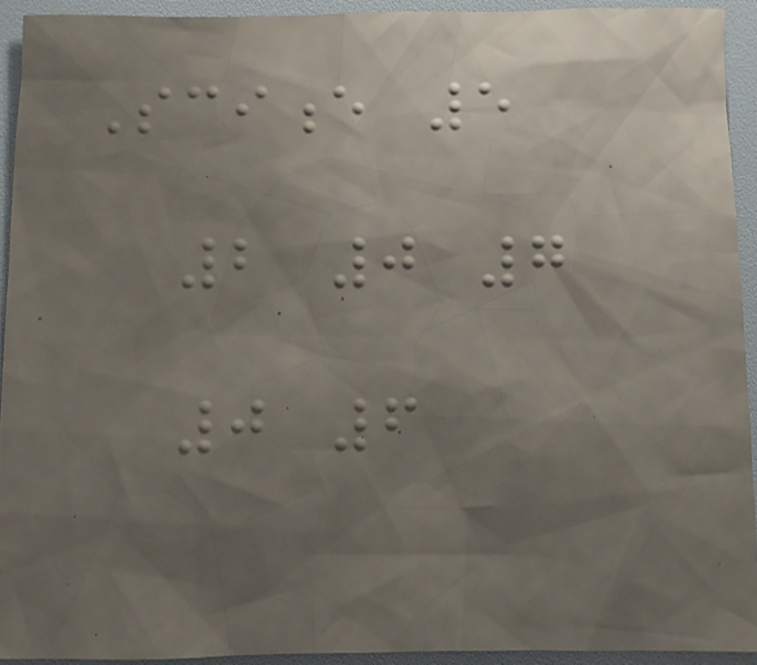Science 5
2 0 7
0 6
